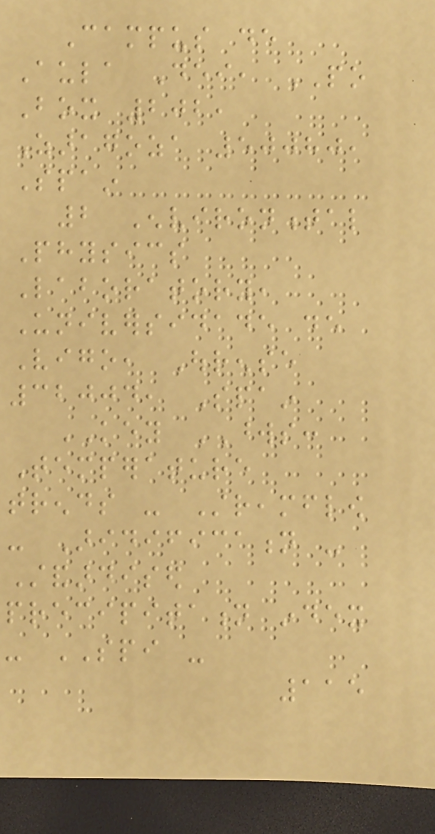Campus de
Aula Dei, PO
Box 202,
Zaragoza 50080,
Spain
2 Environmental
Physics
Laboratory,
Universidade de
Vigo, Ourense
32004, Spain
KEY WORDS:
Temperature
trends - Streamflow
- Aridification -
Standardised
precipitation index
- SPI -
115
